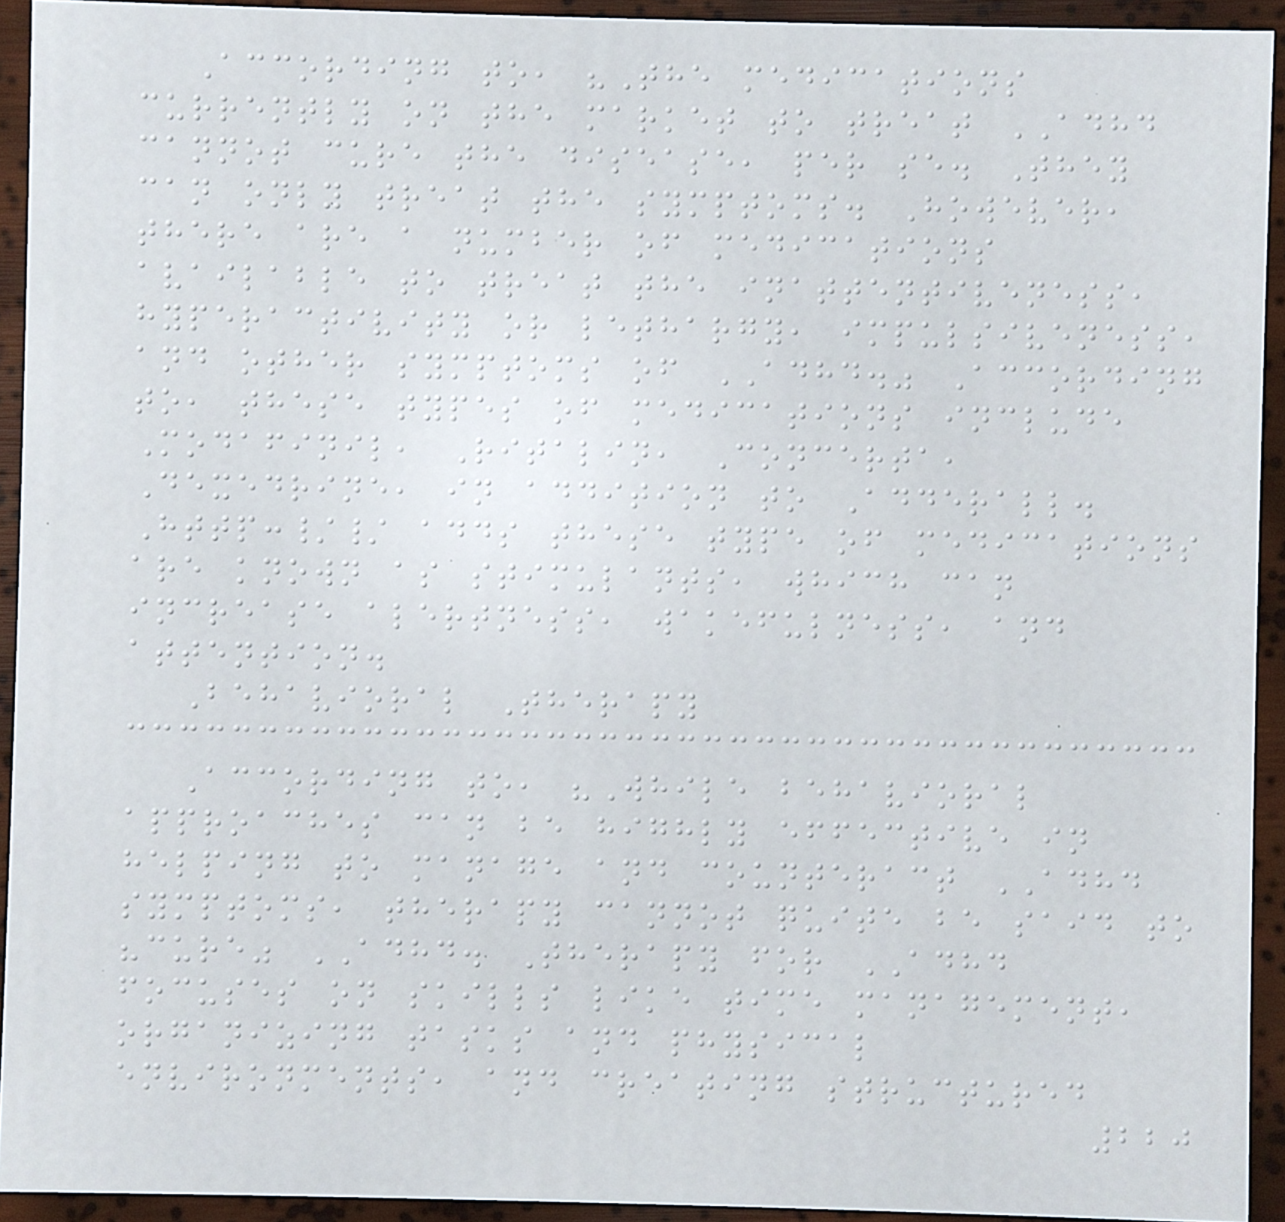According to, "The medications
currently on the market to treat ADHD
cannot cure the disease, per se. They
can only treat the symptoms. However,
there are a number of medications
available to treat the inattentiveness,
hyperactivity or lethargy, impulsiveness,
and other symptoms of ADHD." According
to, these types of medications include
Modafinil, Ritalin, Concerta,
Dexedrine, in addition to Adderall.
Http:// adds these type of medications
are known as stimulants, which can
increase alertness, wakefulness, and
attention.
Behavioral Therapy
According to, "While behavioral
approaches can be highly effective in
helping to manage and counteract ADHD
symptoms, therapy cannot quite be said to
"cure" ADHD. Therapy for ADHD
focuses on skills like time management,
organizing tasks and physical
environments, and creating structured
220
